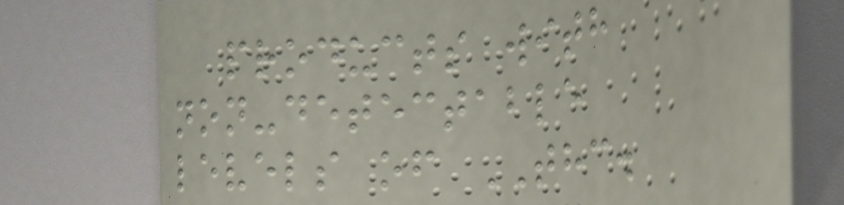products with
non-detectable
levels of THC.
